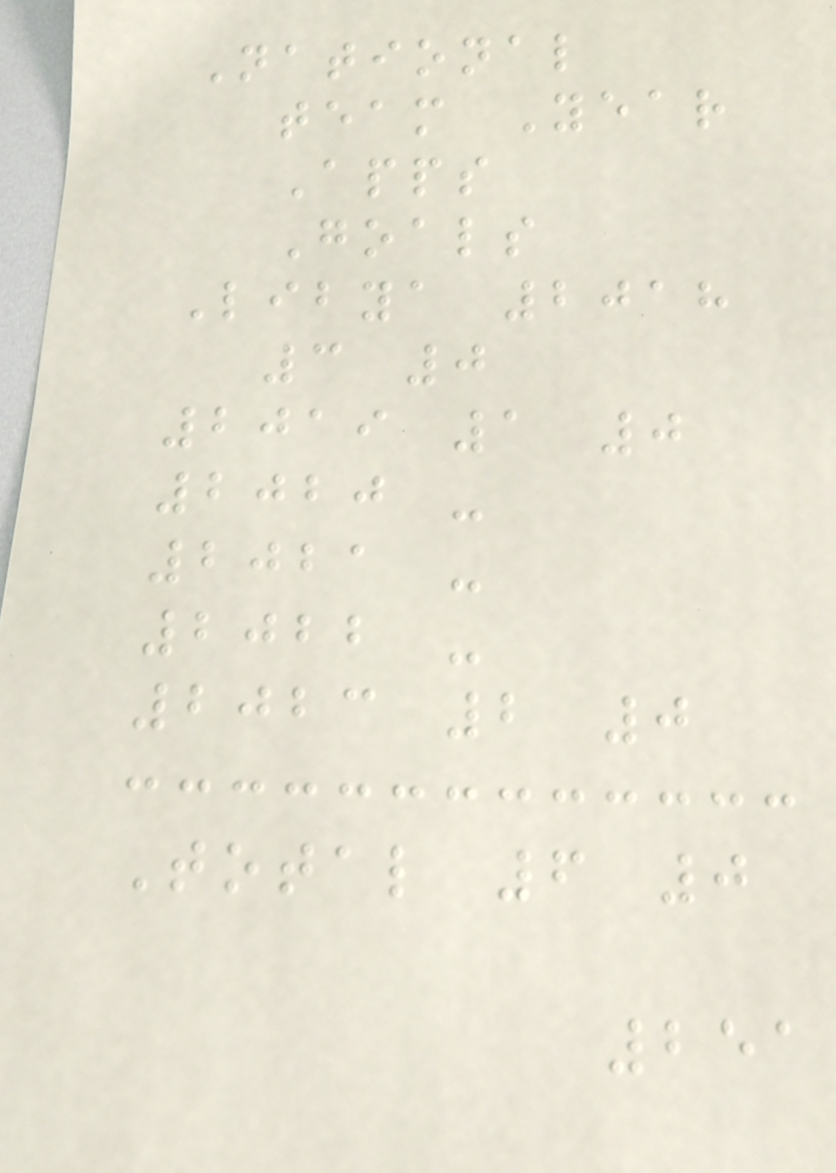National
team Year
Apps
Goals
Libya 2018
3 0
2019 1 0
2020 -
2021 -
2022 -
2023 2 0
Total 6 0
251
